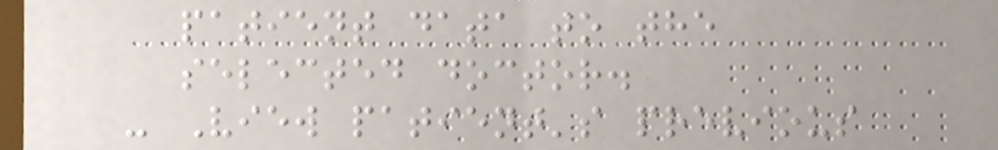patient data to the
selected doctor.
- View patient's previous
